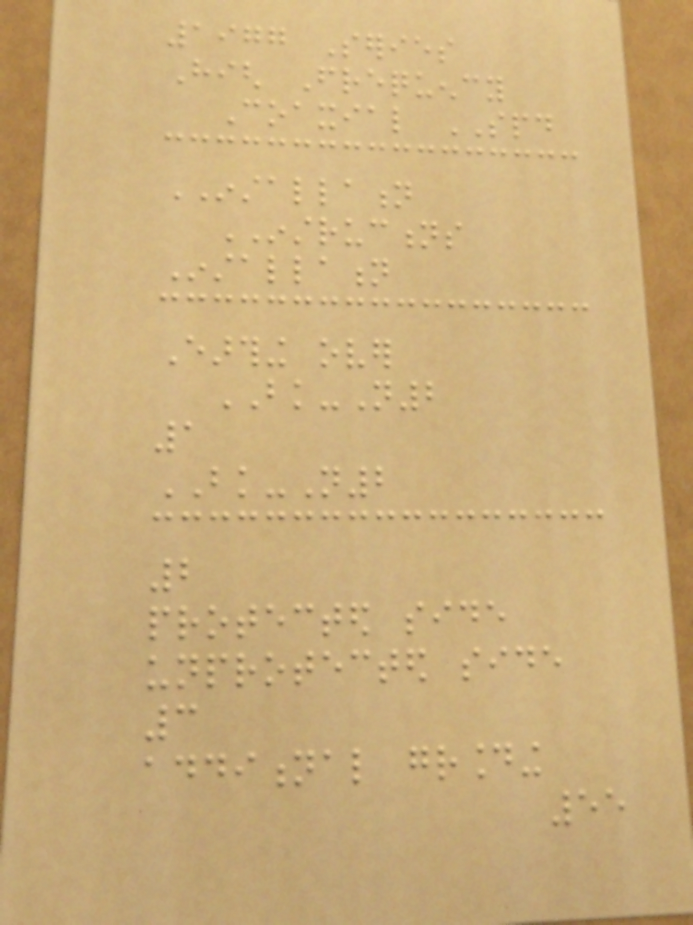1977 Series
High Frequency
Coaxial SPD
INSTALLATION
INSTRUCTIONS
Installation
Earthing over
BK-N2
1
BK-N2
2
protected side
unprotected side
3
additional grounding
55
